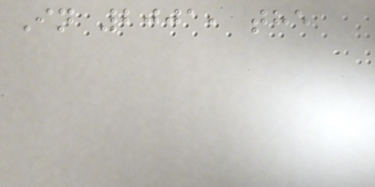In 2001, the
